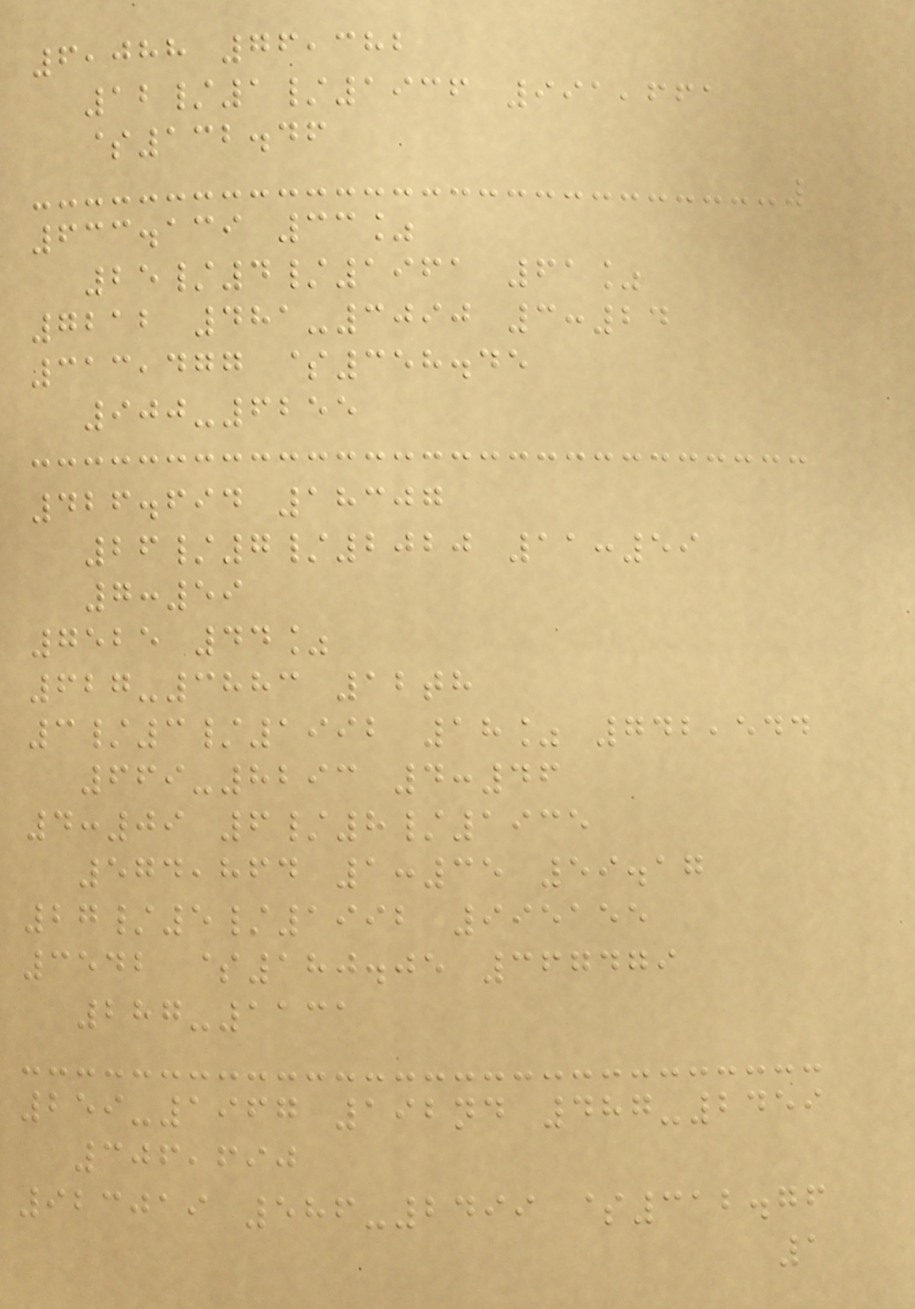6,088 76,382
12/1/1936 991,661
$132.46
633.139 33%
25/4/1961 61%
7212 481-3090 3:24
313,477 $358.45
900-6255
426.694 18307
26/7/2020 11:59
7:59
7525 44%
627-3883 12th
3/3/1992 18% 742,544
669-8293 4:46
4:09 6/8/1935
574,864 1:35 59.17
27/5/1992 995155
3542 $180.05 367479
287-1131
259-1967 192nd 487-2459
306,690
923019 586-2499 $312.76
1
